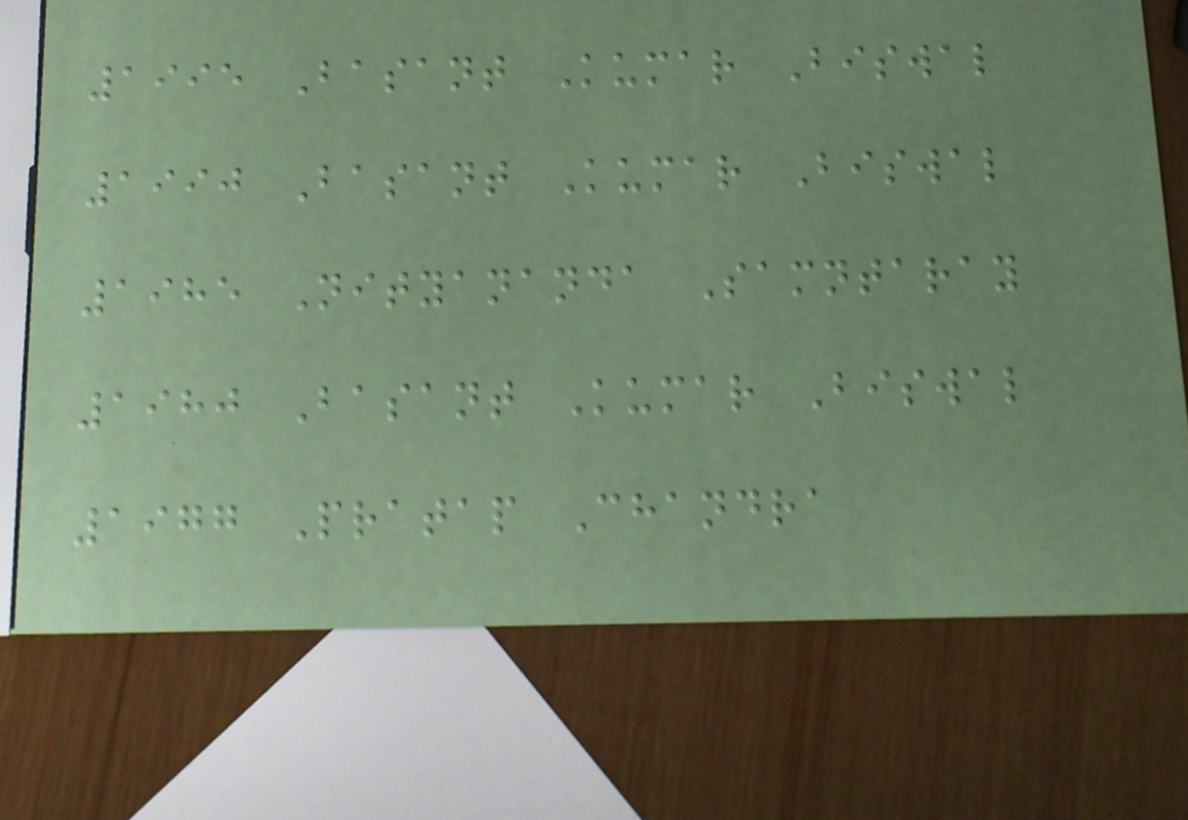1995 Basant Kumar Biswal
1990 Basant Kumar Biswal
1985 Nityananda Samntaray
1980 Basant Kumar Biswal
1977 Pratap Chandra
